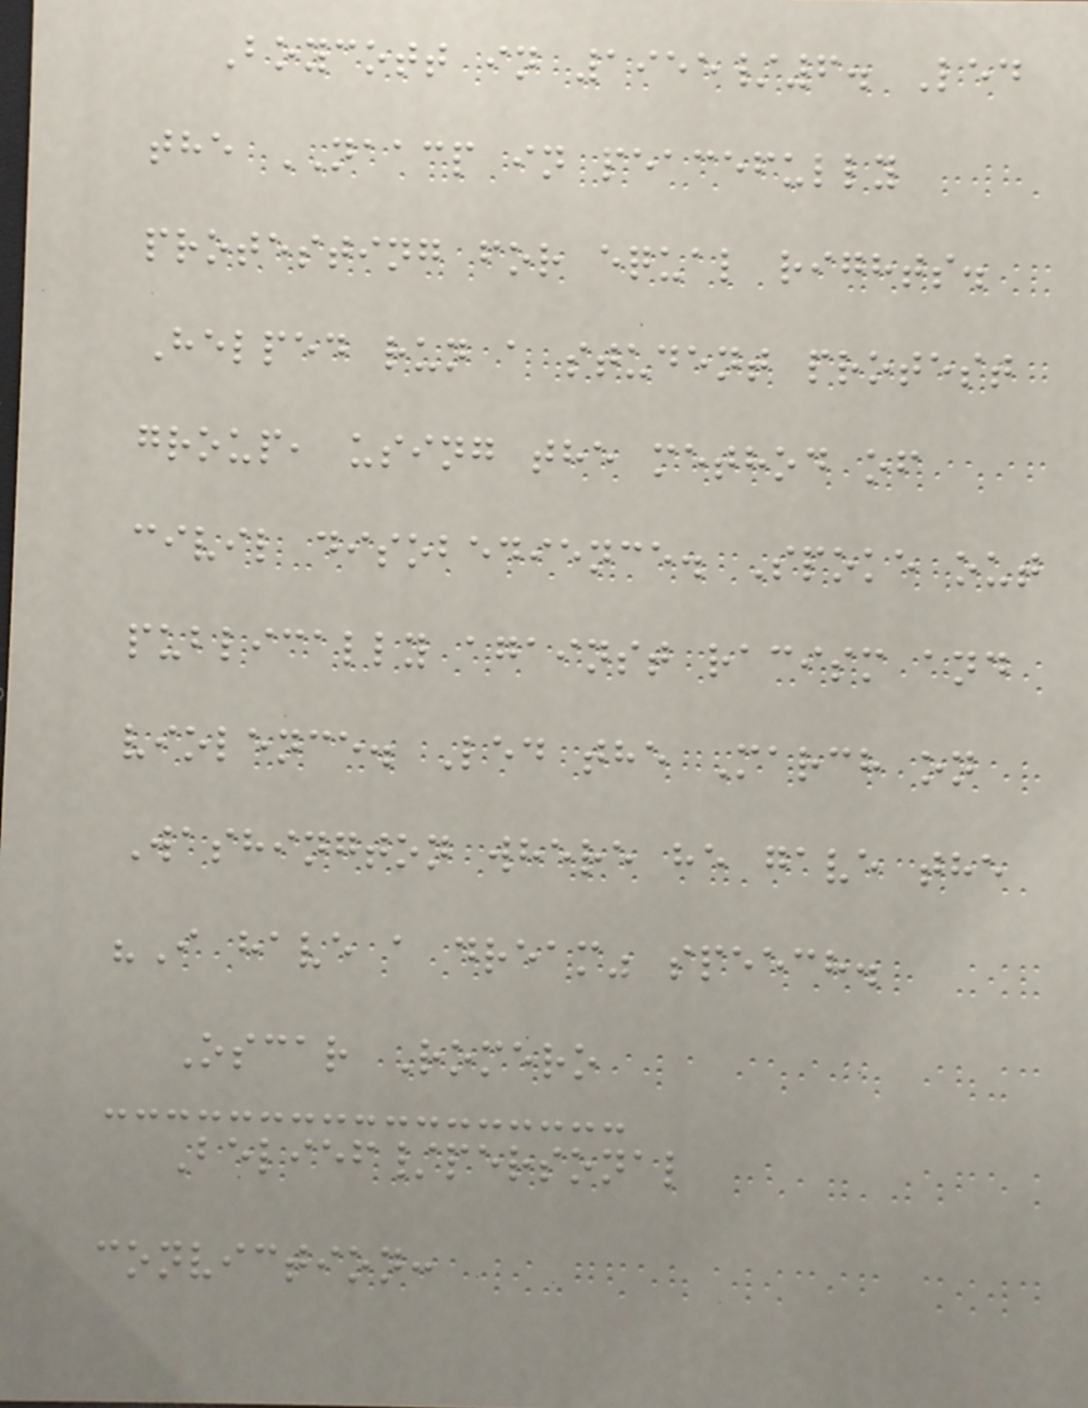Boycott in 1955/6. Led
the NAACP in peacefully
protesting for equal rights.
Helped run a student protest
group, using the method of
civil disobedience. Spoke out
publically against racism and
violence. Led the March on
Washington where he gave the
"I have a dream" speech.
Oscar Romero
Belief/personal
conviction:
